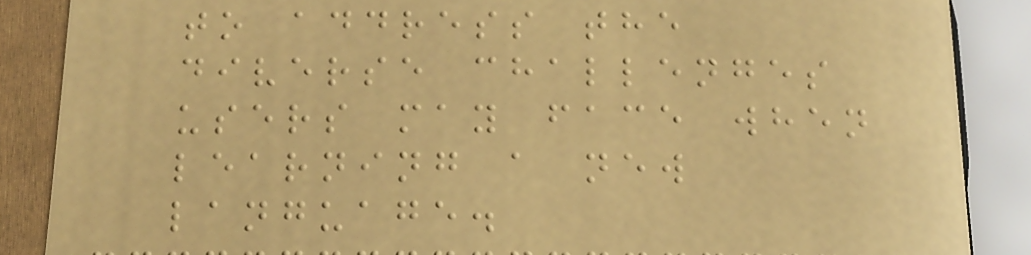to address the
diverse challenges
users may face when
learning a new
language.
